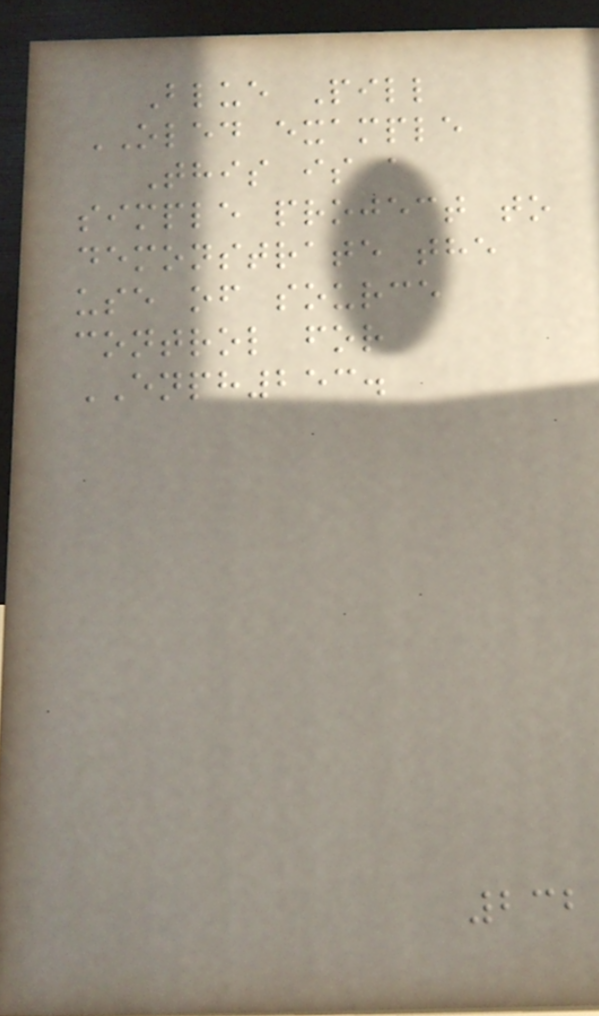Blue Pill
OLED example
This is a
simple project to
demonstrate the
use of source
control for
ENPH253.
232
